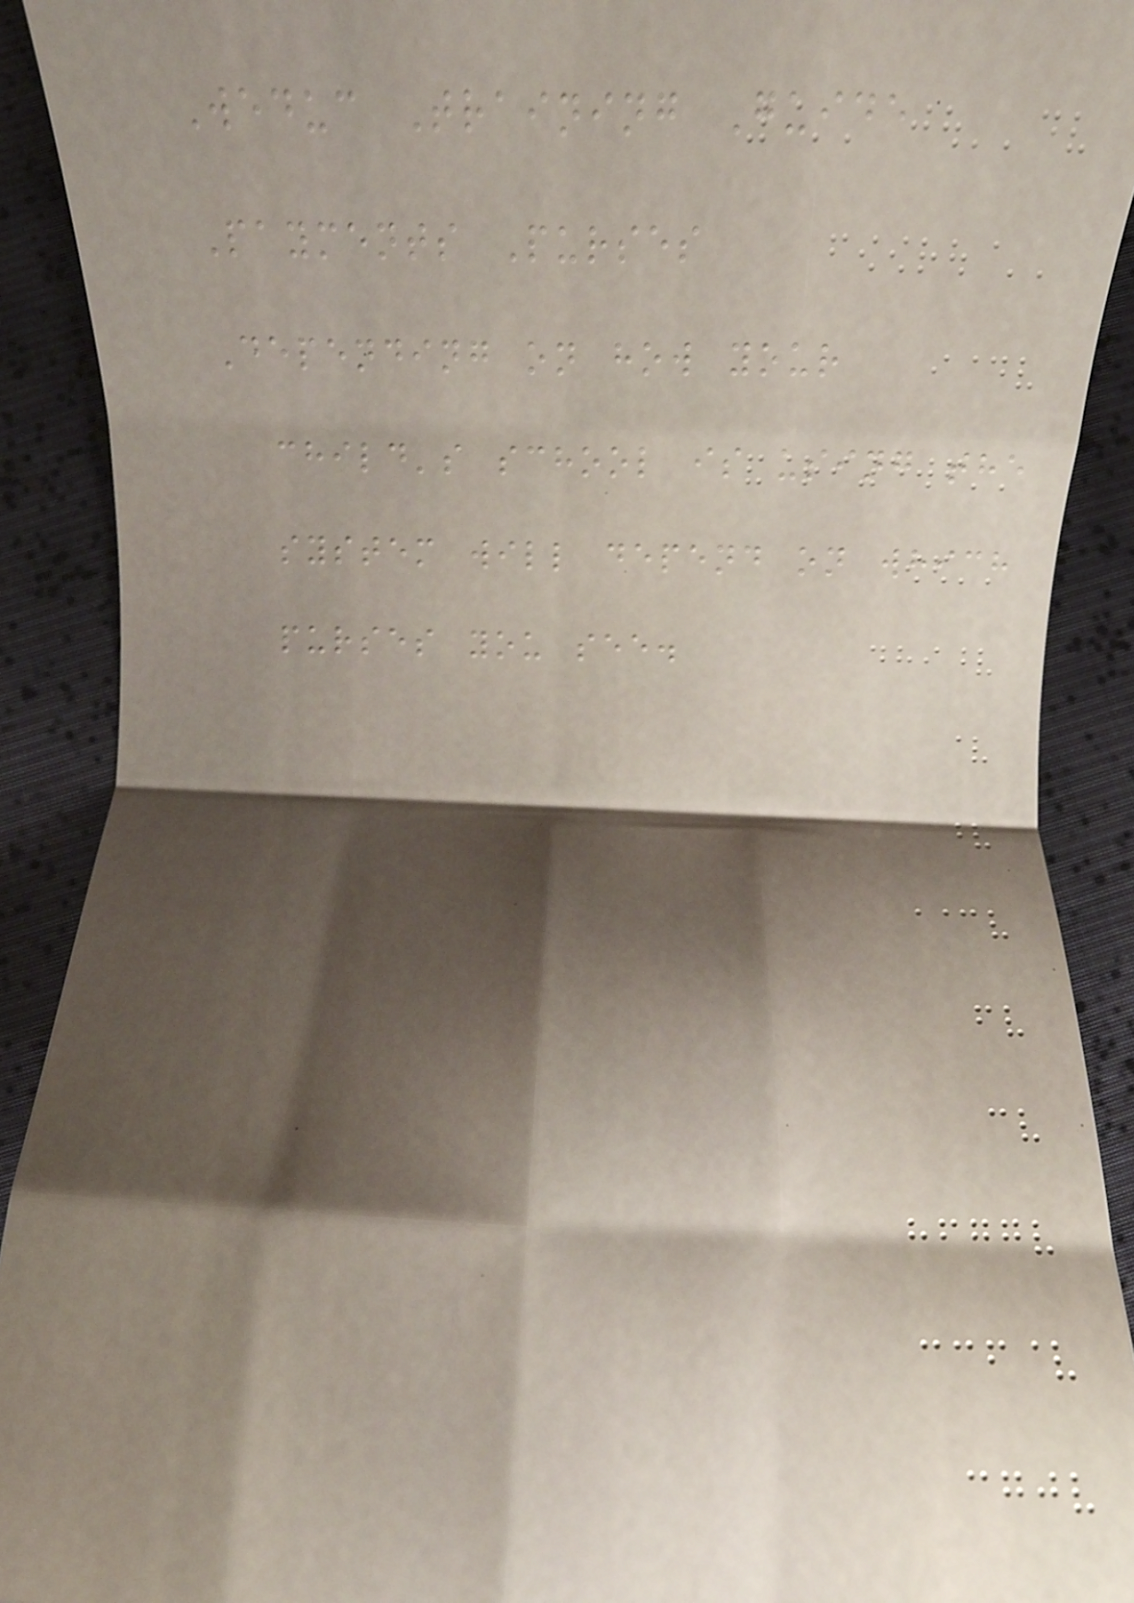Weduc Training Guide
Payments Purses
Depending on how your
child's school is using the
system will depend on which
purses you see.
